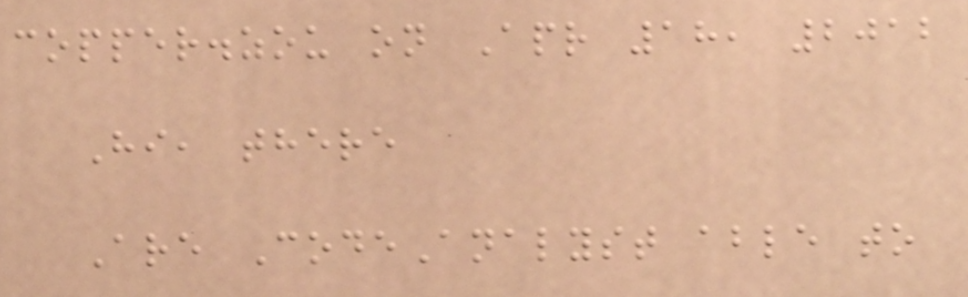copper.zou on Apr 18, 2012
Hi, there
Are CodeAnalyst able to
